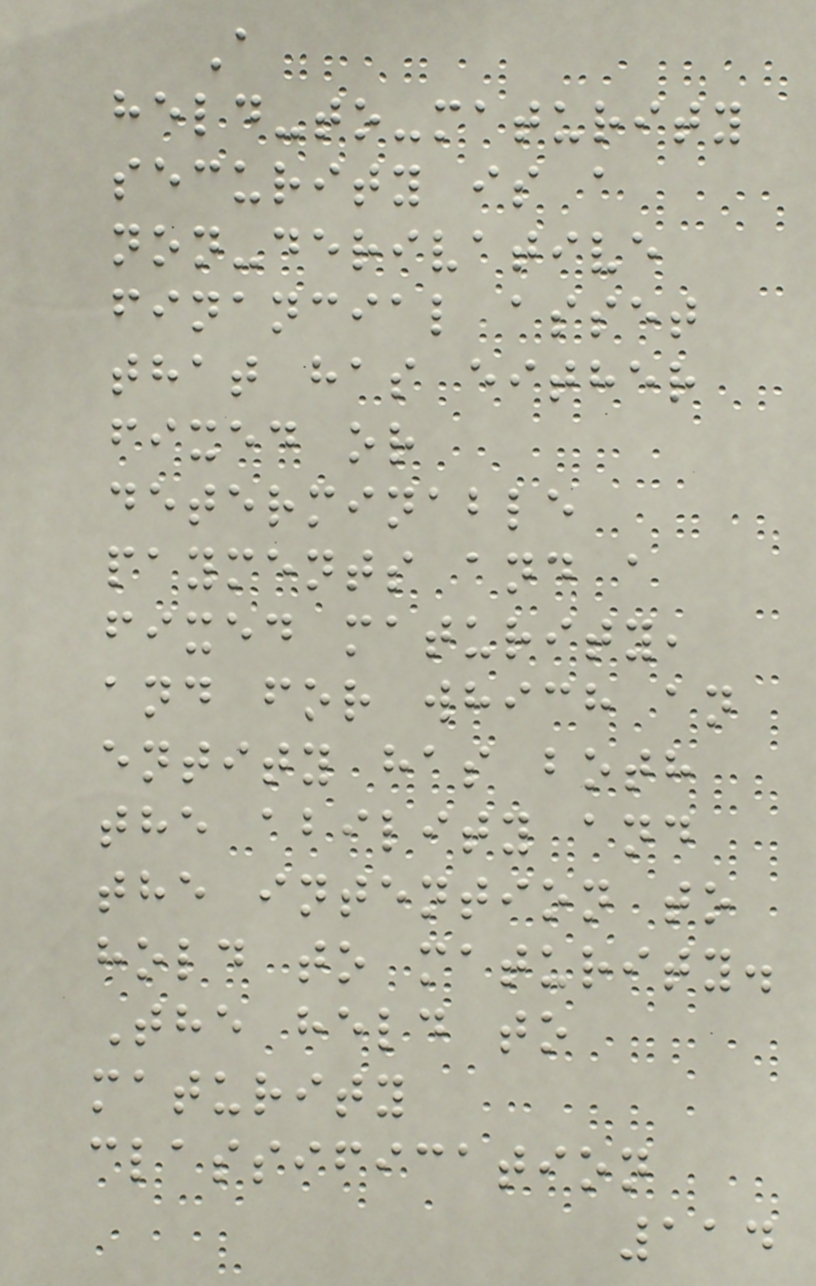A
held-to-maturity
security is a
non-derivative
financial asset
that has either
fixed or
determinable
payments and a
fixed maturity,
and for which an
entity has both
the ability and
the intention to
hold to maturity.
The held to
maturity
classification
114
